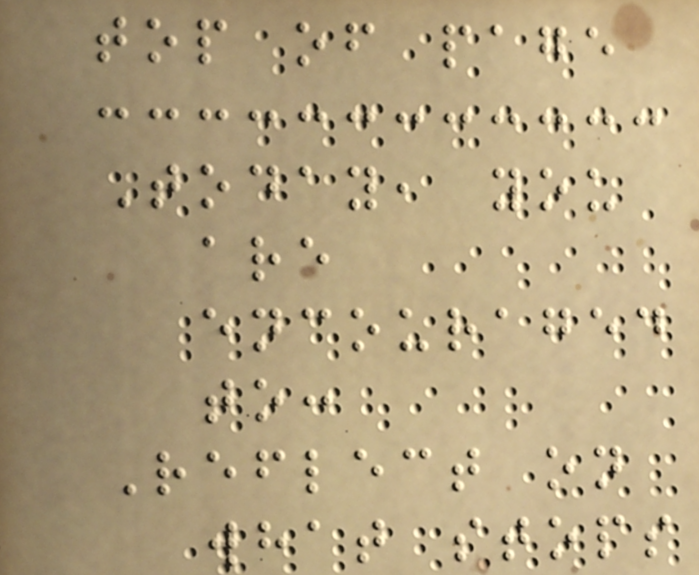top of page
Today, you
are
encouraged
to:
Reflect on
what stops
